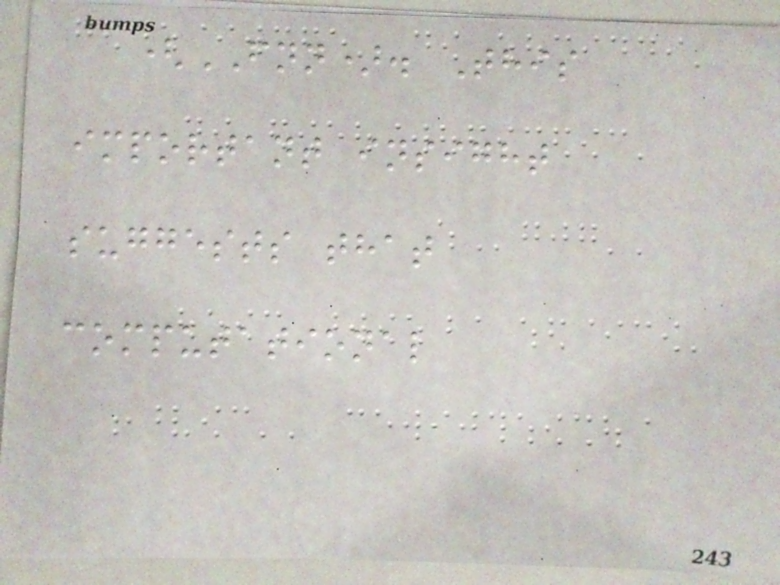(FNN). This
important insight
suggests that
computational
